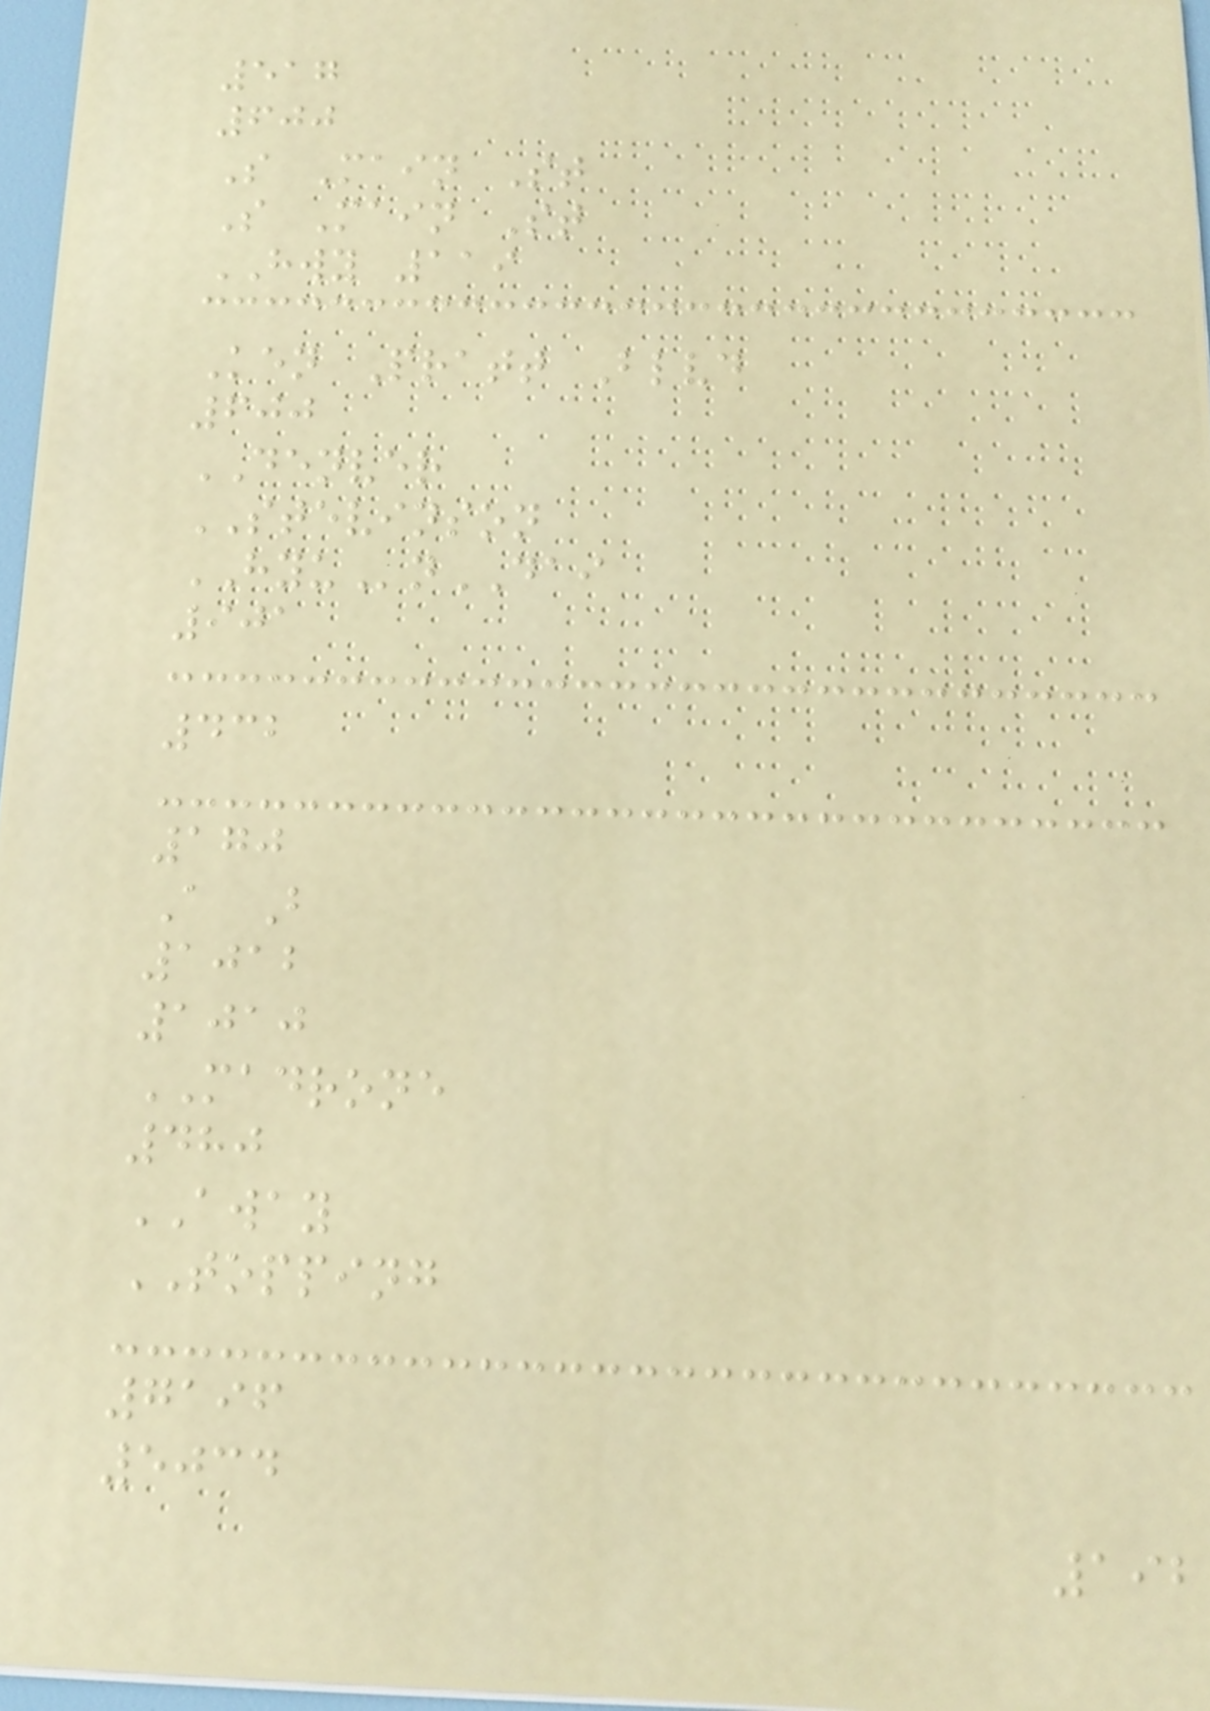517
600
S Main St
S Main St
HWY 119
Ken Pratt Blvd
600
DENVER
STEVINSON
HYUnDAI
901
432
170
A B
1012
1010
MADRONE
480
AWAY
TOPPING
7196
5034
192
